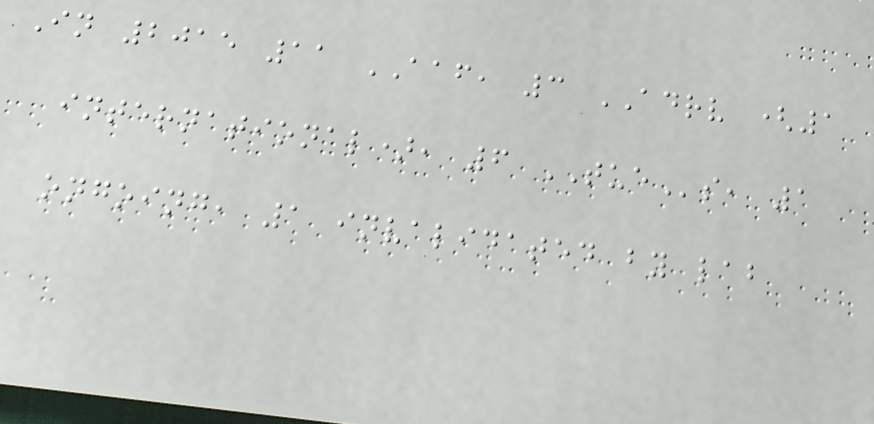In 2015 11 AAF, 3 ADRV (1
international), 6 TUEs, 1
ongoing, 1 invalidated by lab
